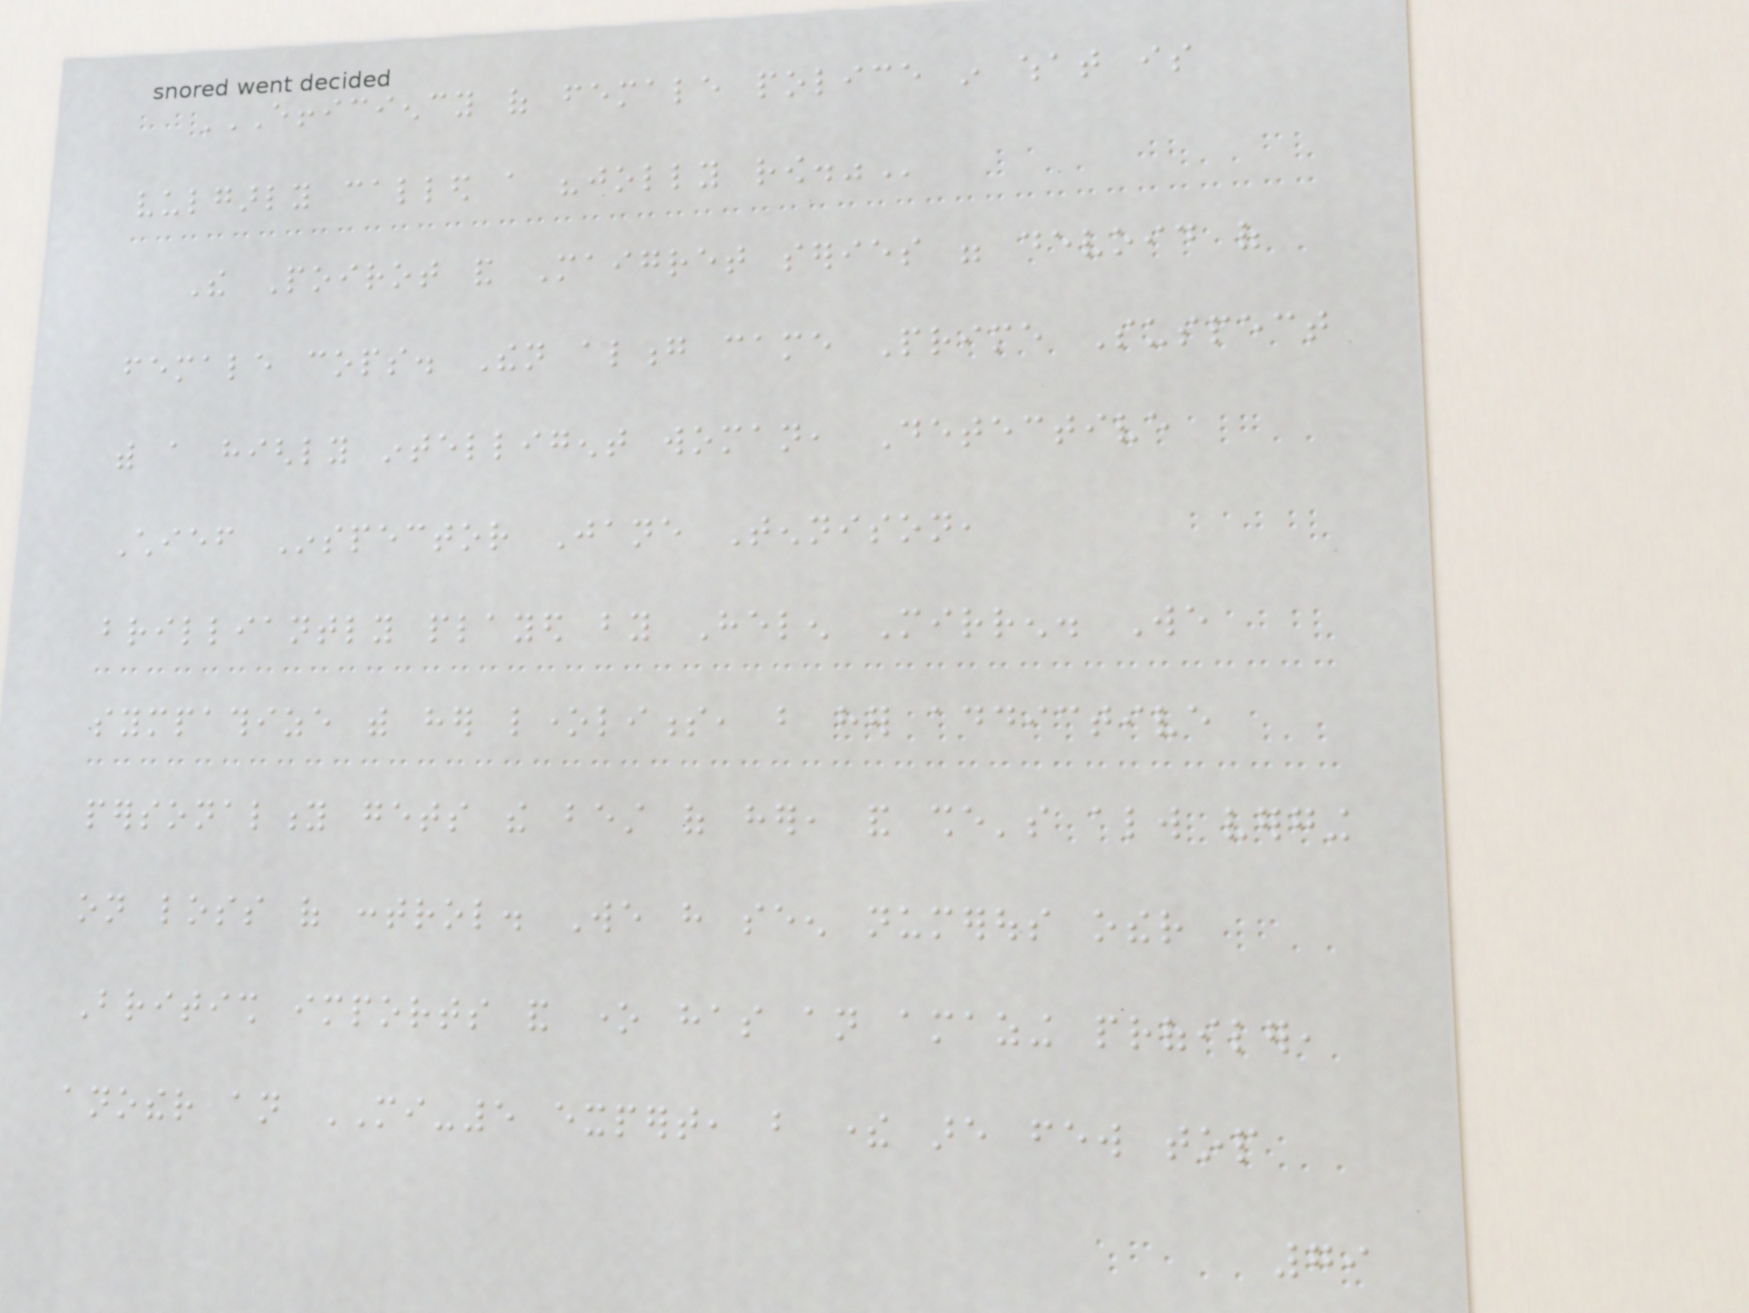EFFICIENCY OF FEMALE POLICE IN WHAT IS
VULGARLY CALLED A "JOLLY ROW."
The Poirot and Maigret series were devoid of
female cops. Then along came Prime Suspect
with a highly intelligent woman, Detective
Chief Inspector Jane Tennison,
brilliantly played by Helen Mirren. We
sympathize with her loneliness, but her addictive
personality gets the best of her, and she's always verging
on loss of control. We have seen numerous other
British imports and one has an amazing profiler,
another an MI-5 expert, but there are few top
79
